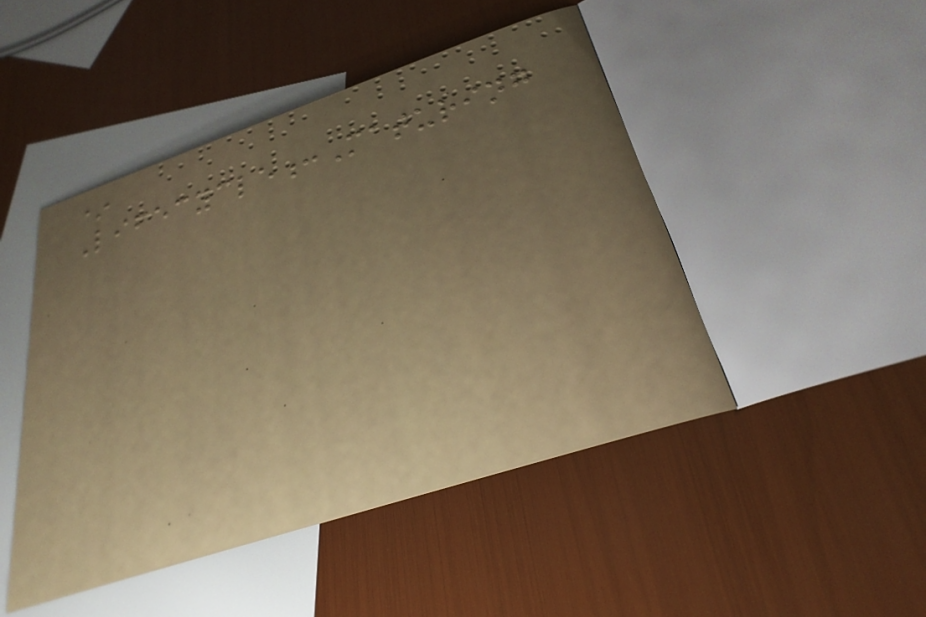*
Lifecycle:Maturing
